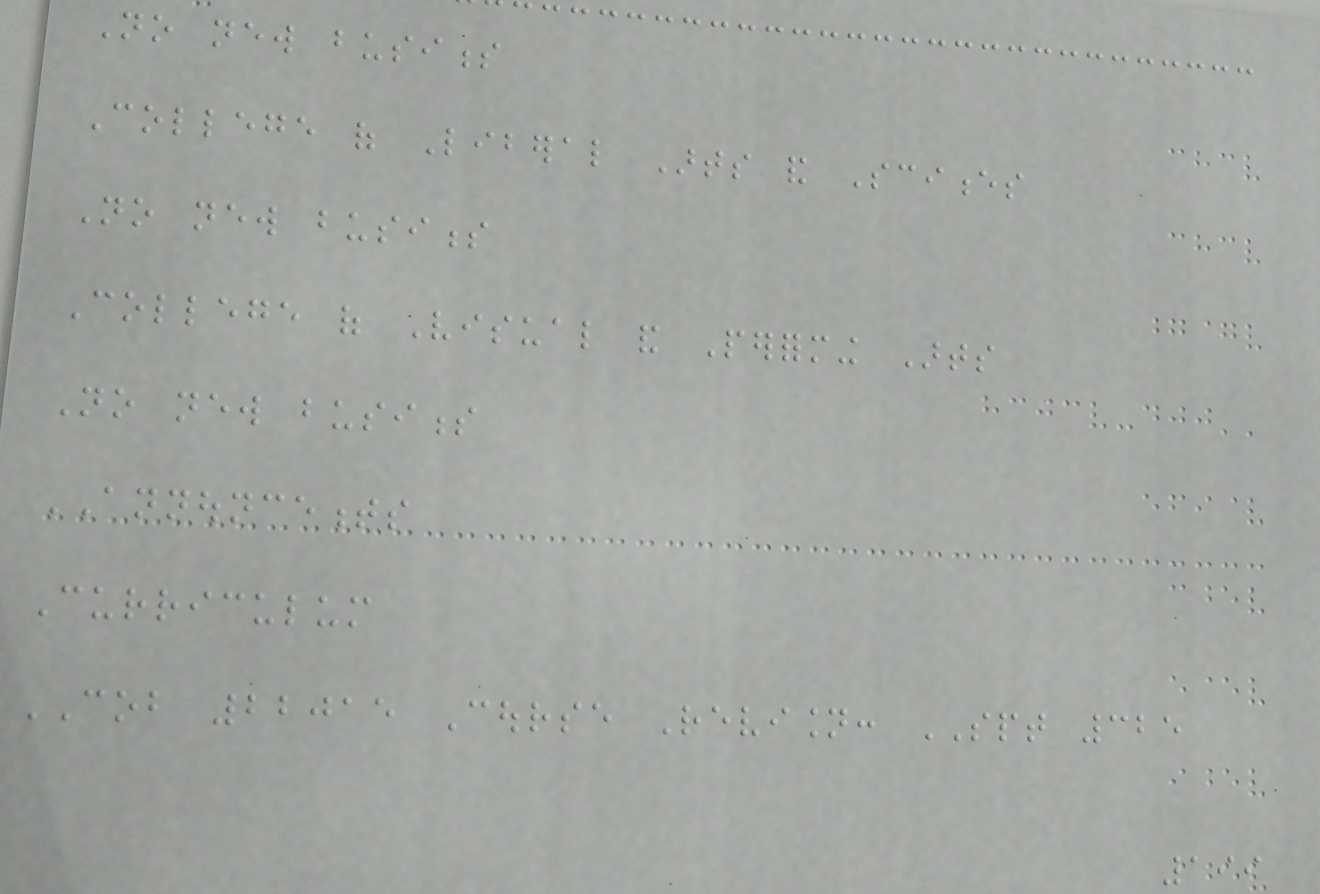No new business
College of Liberal Arts and Sciences
No new business
College of Visual and Performing Arts
No new business
ANNOUNCEMENTS
Curriculum
COB 22015 Course Revision: SPT 325
199
